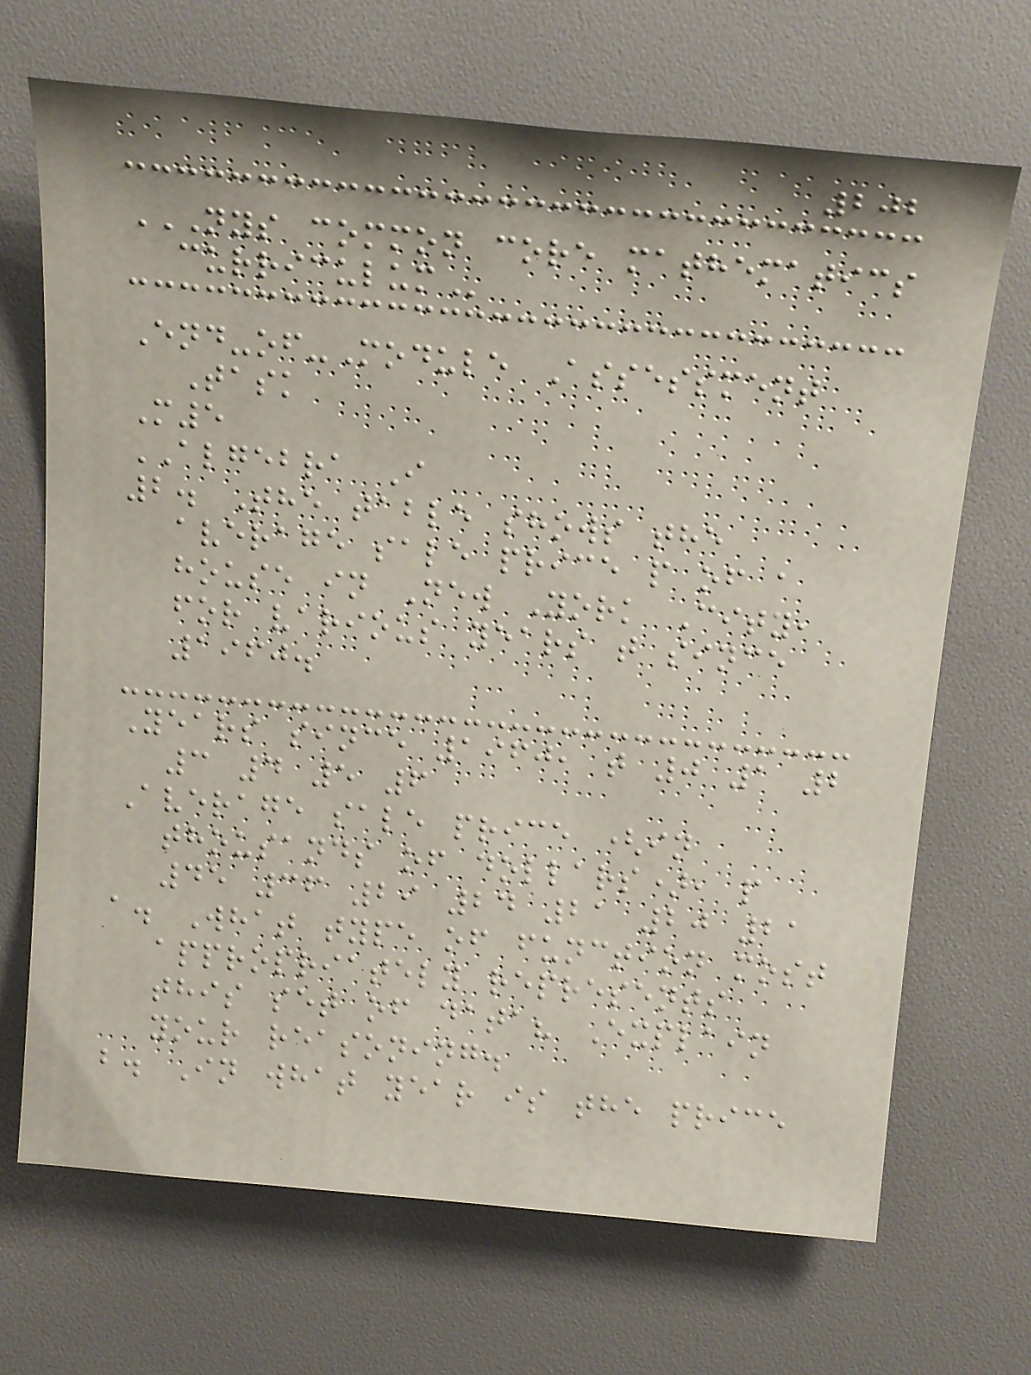202
NYS COMMON CORE MATHEMATICS
CURRICULUM
End-of-Module Assessment
Task
M5
ALGEBRA I
2. The table shows the
average sale price p of a
house in New York City,
for various years t since
1960.
Years since 1960, t 0 1 2
3 4 5 6
Average sale price (in
thousands of dollars), p
45 36 29 24 21 20 21
a. What type of function most
appropriately represents
this set of data? Explain
your reasoning.
b. In what year is the price
